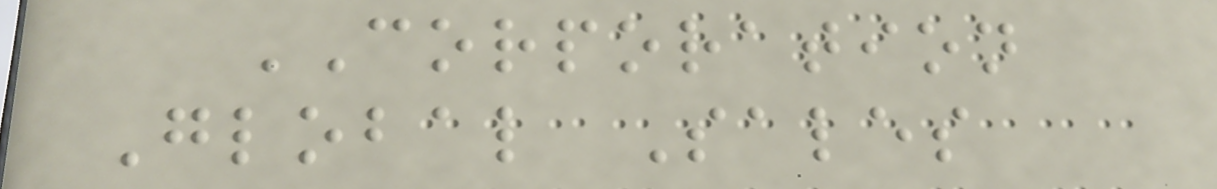CORPORATION
Global Sales
